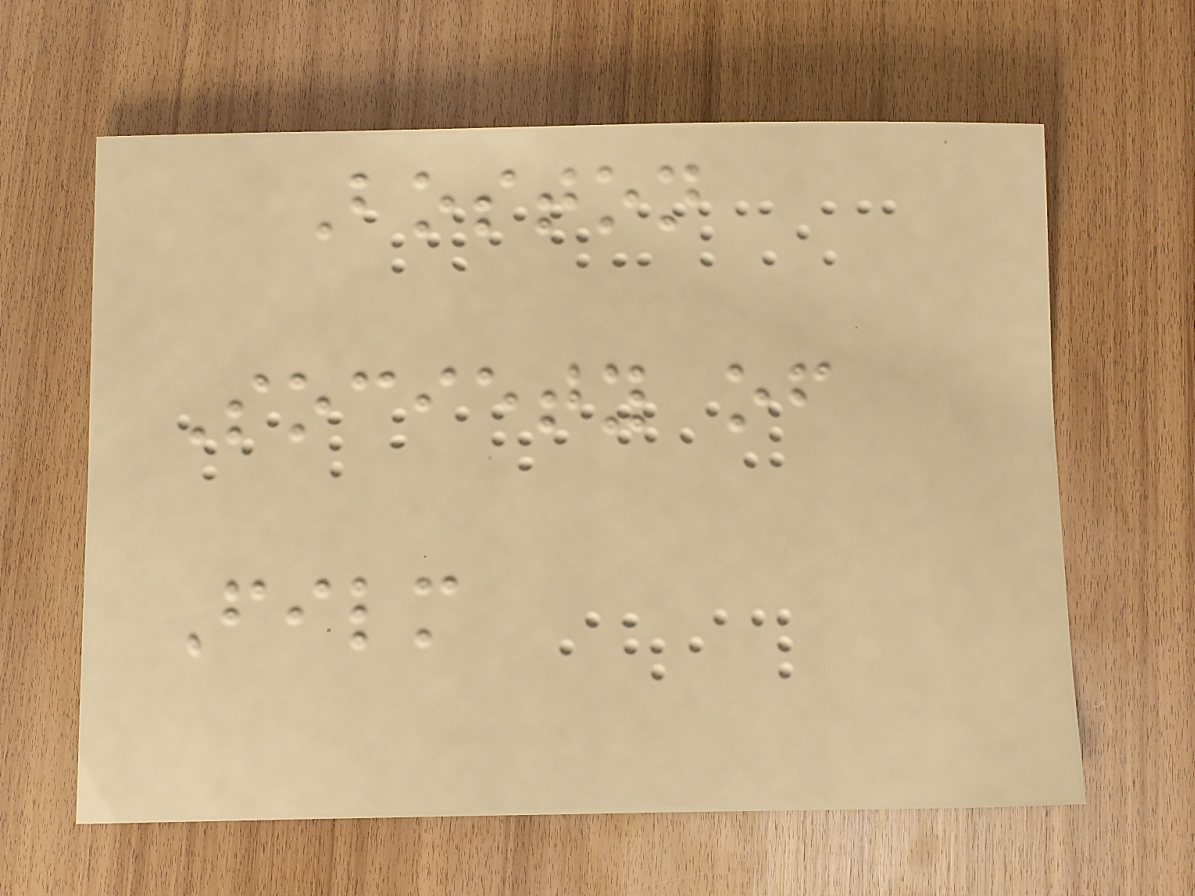Boston
Society of
Film
